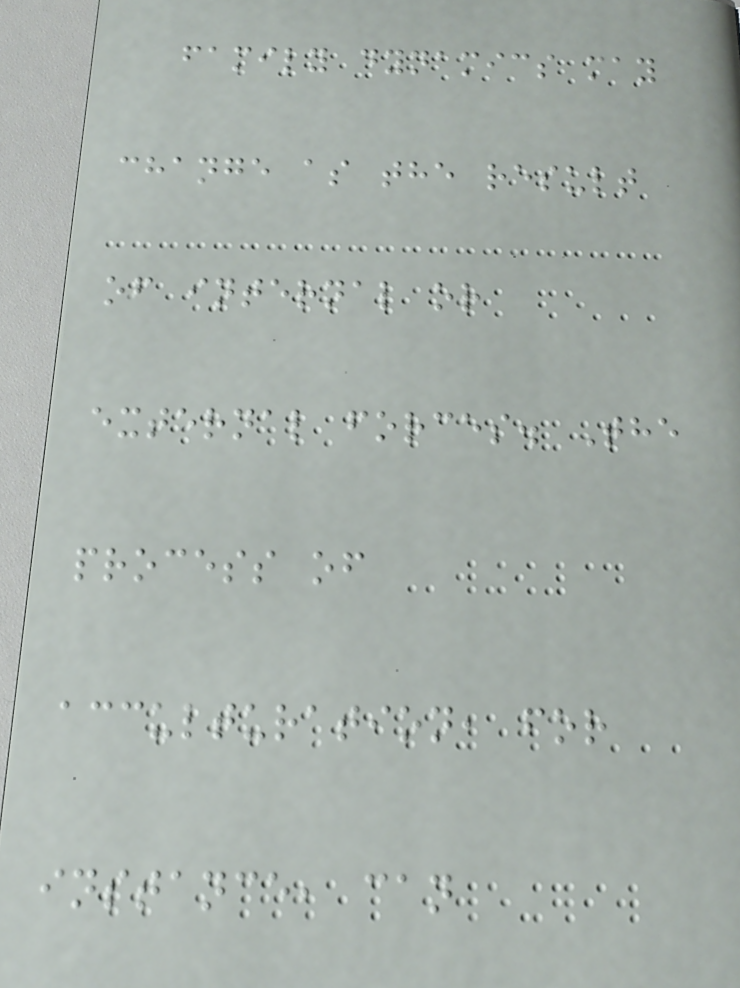family dynamics may
change as the result
of internal or
external forces. The
process of
acculturation, for
instance, can
